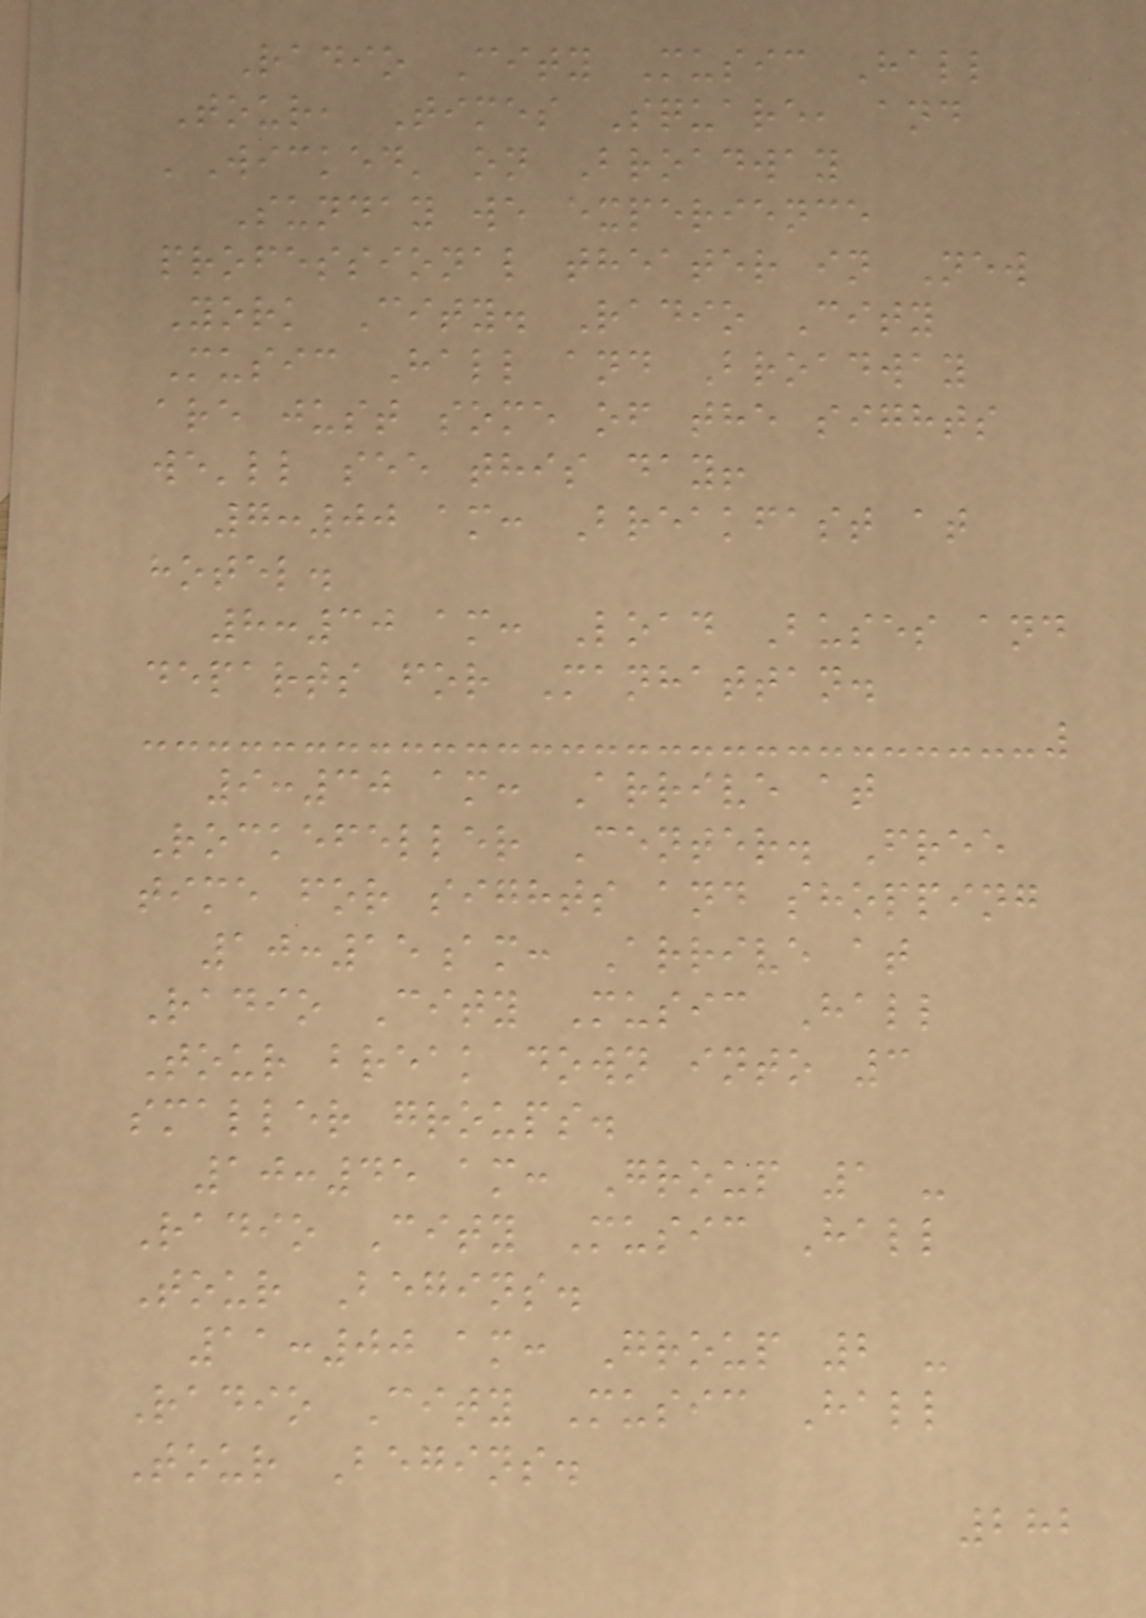Radio City Music Hall
Tour, Times Square, and
'Wicked' on Broadway
Sunday we experience
professional theater in New
York City. Radio City
Music Hall and Broadway
are just some of the sights
we'll see this day!
7:00 am: Breakfast at
hotel.
8:30 am: Load Buses and
departs for Manhattan.
9:30 am: Arrive at
Rockefeller Center. Free
time for sights and shopping
10:15am: Arrive at
Radio City Music Hall
Tour break down into 3
smaller groups.
10:45 am: Group 1 -
Radio City Music Hall
Tour Begins.
11:00 am: Group 2 -
Radio City Music Hall
Tour Begins.
282
